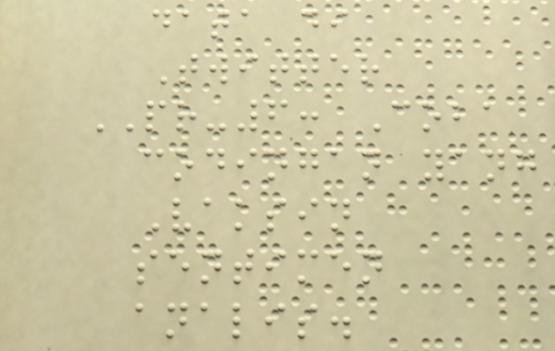data di
Twitter
PR-6: Coba
codingan yang
Vaksin
sentimen
analis.
